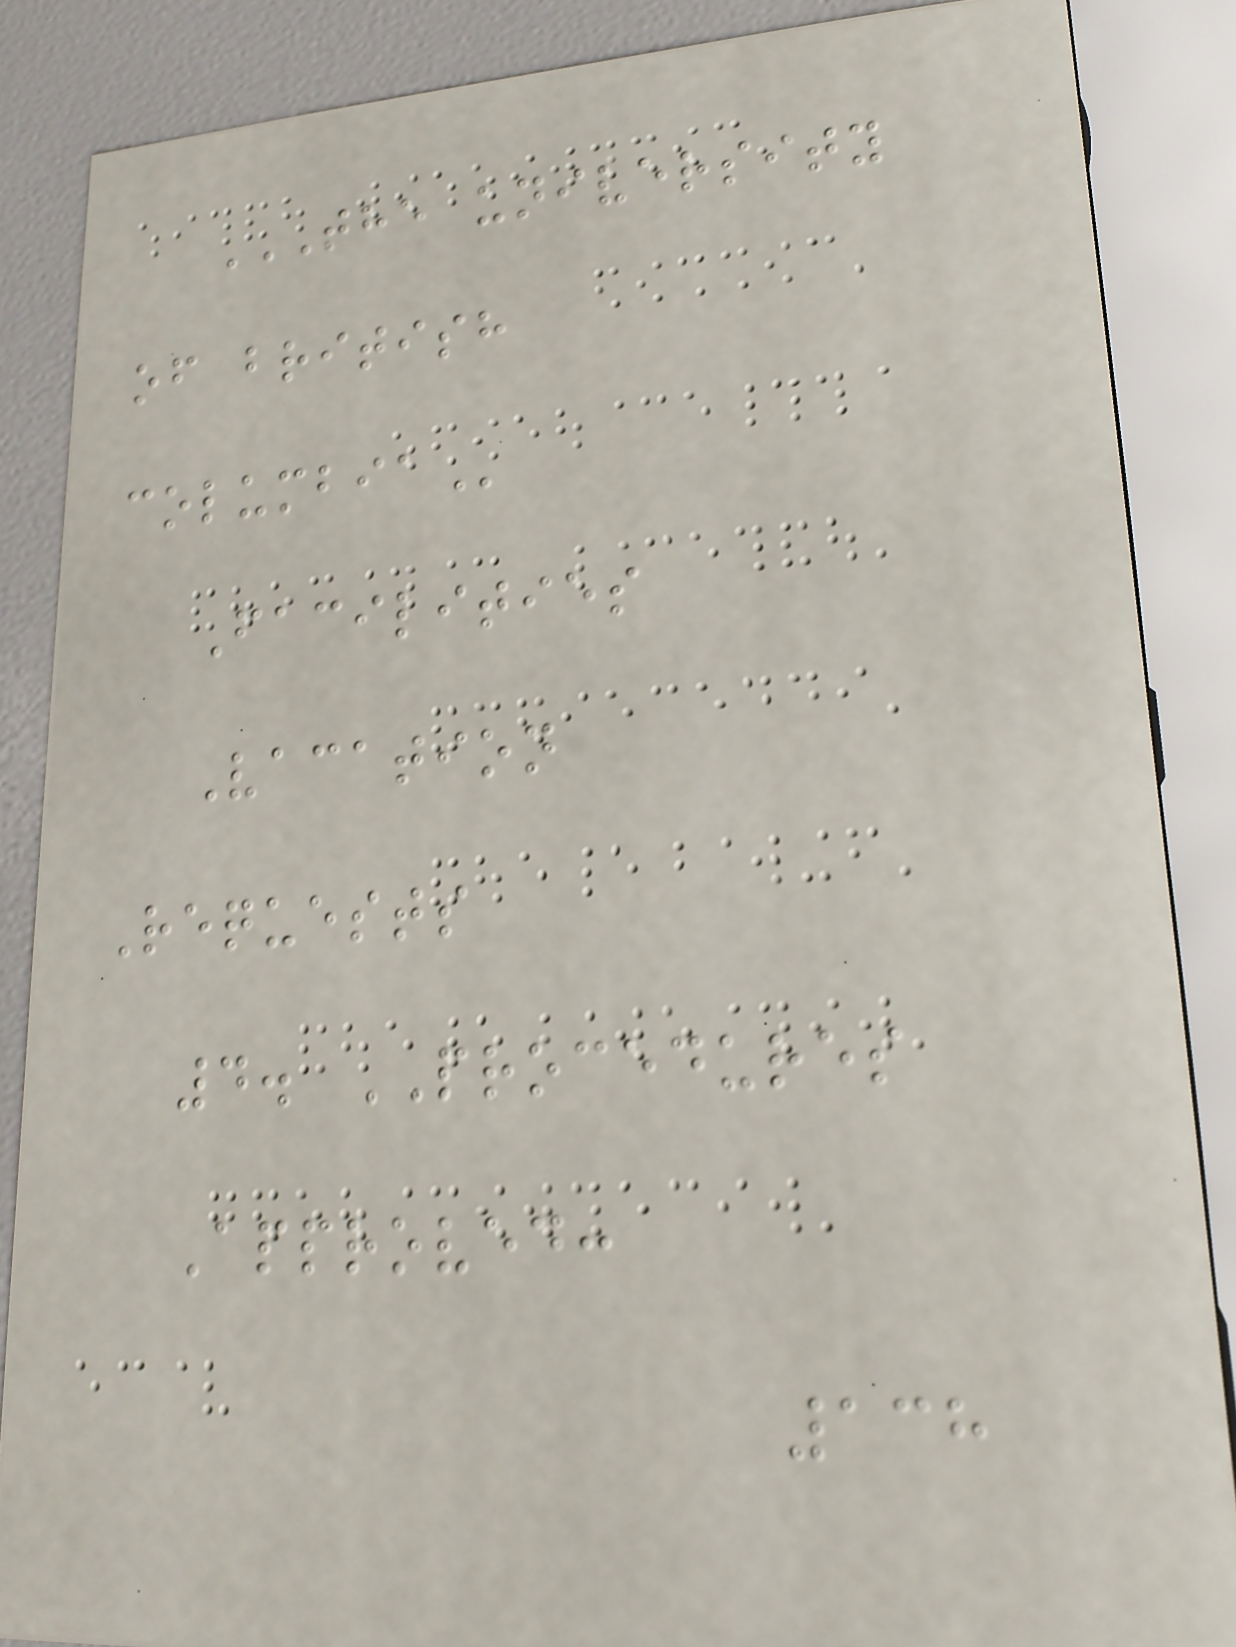THE UNIVERSITY
OF BRITISH
COLUMBIA
Facilities
Vacation
Requests
4. PROCEDURES
Approved:
138
